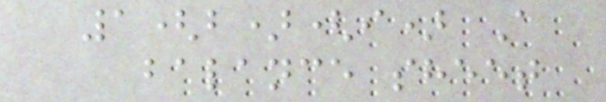1(b)(i) A
balance sheet
